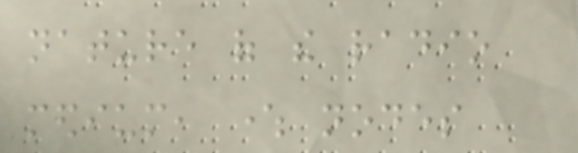nature of the radio
medium, where nodes
